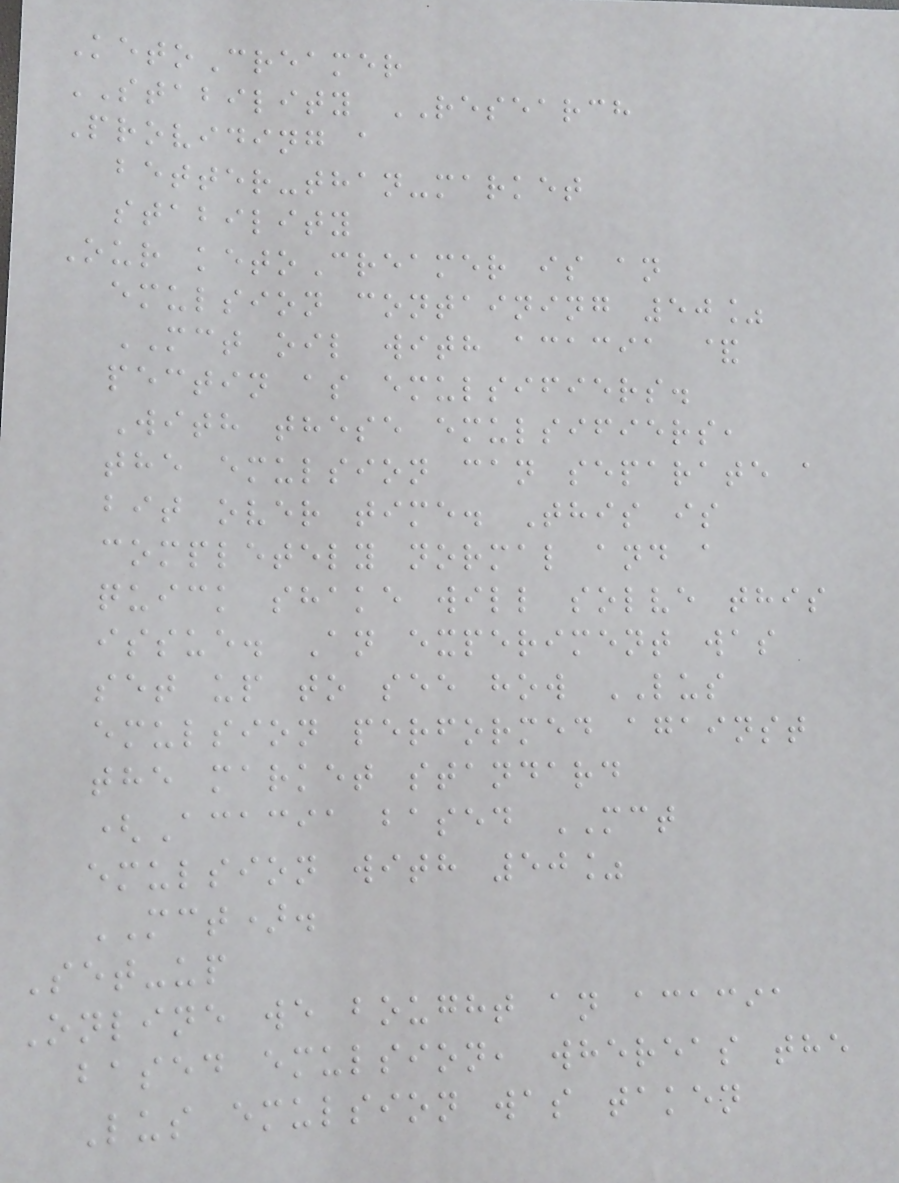KetoCreamer
STABILITY RESEARCH
Providing a
better-than-market
stability
Our ketoCreamer is an
emulsion containing 50%
MCT oil with acacia &
pectin as emulsifiers.
With these emulsifiers,
the emulsion can separate a
bit over time. This is
completely normal and a
quick shake will solve this
issue. An experiment was
set up to see how LUS
emulsion performed against
the market standard
(Acacia based MCT
emulsion with 50%
MCT).
Set-up
Online we bought an acacia
based emulsion, whereas the
Lus emulsion was taken
